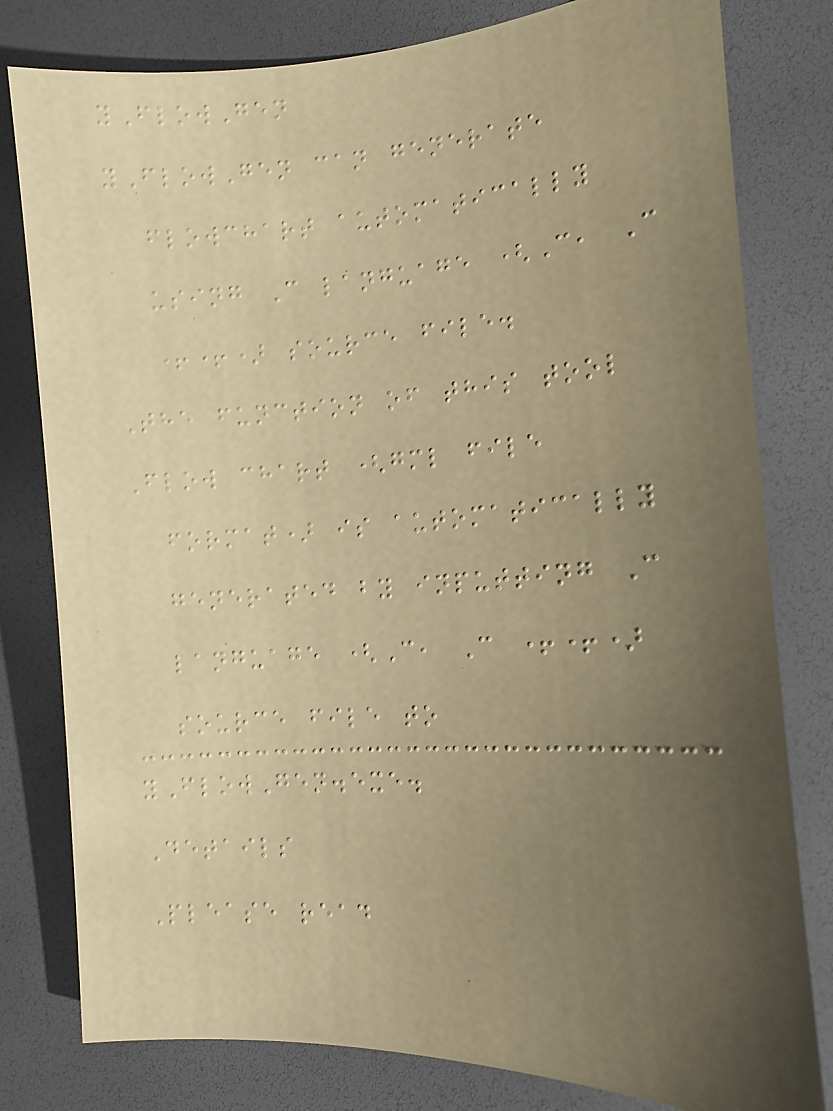yFlowGen
yFlowGen can generate
flowchart automatically
using C language (C, C
++) source file.
The function of this tool
Flow chart (gml file
format) is automatically
generated by inputting C
language (C, C ++)
source file to
yFlowGen.exe.
Details
Please read
